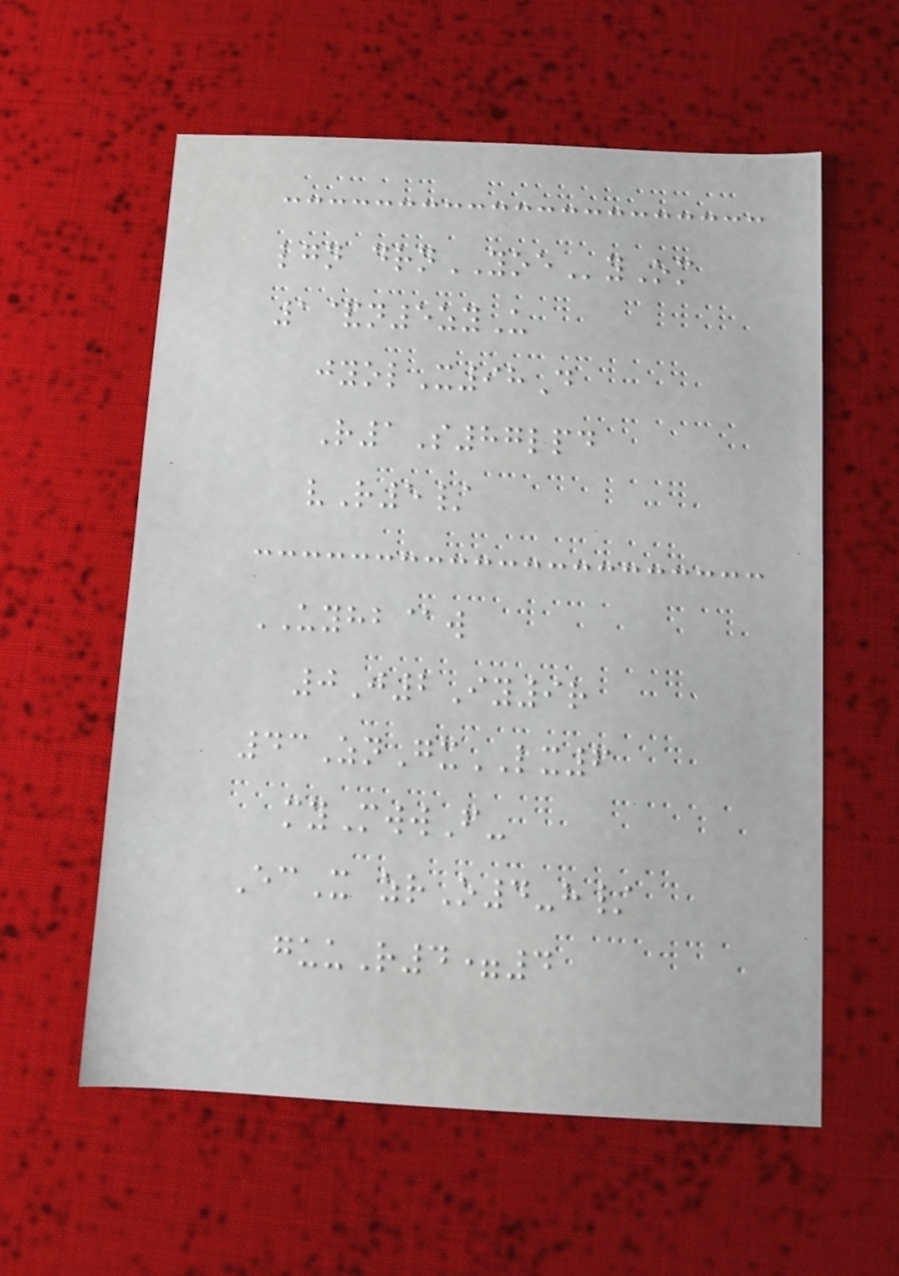lgn drnYOEyOm
1&n5zyU
jyolX98D
R1S87lpd
vR5/
UYHB@w
0J2Iy9r
43ZnGxLX6
myMwwF-
EcX zrO4-h/
guuR4=4
